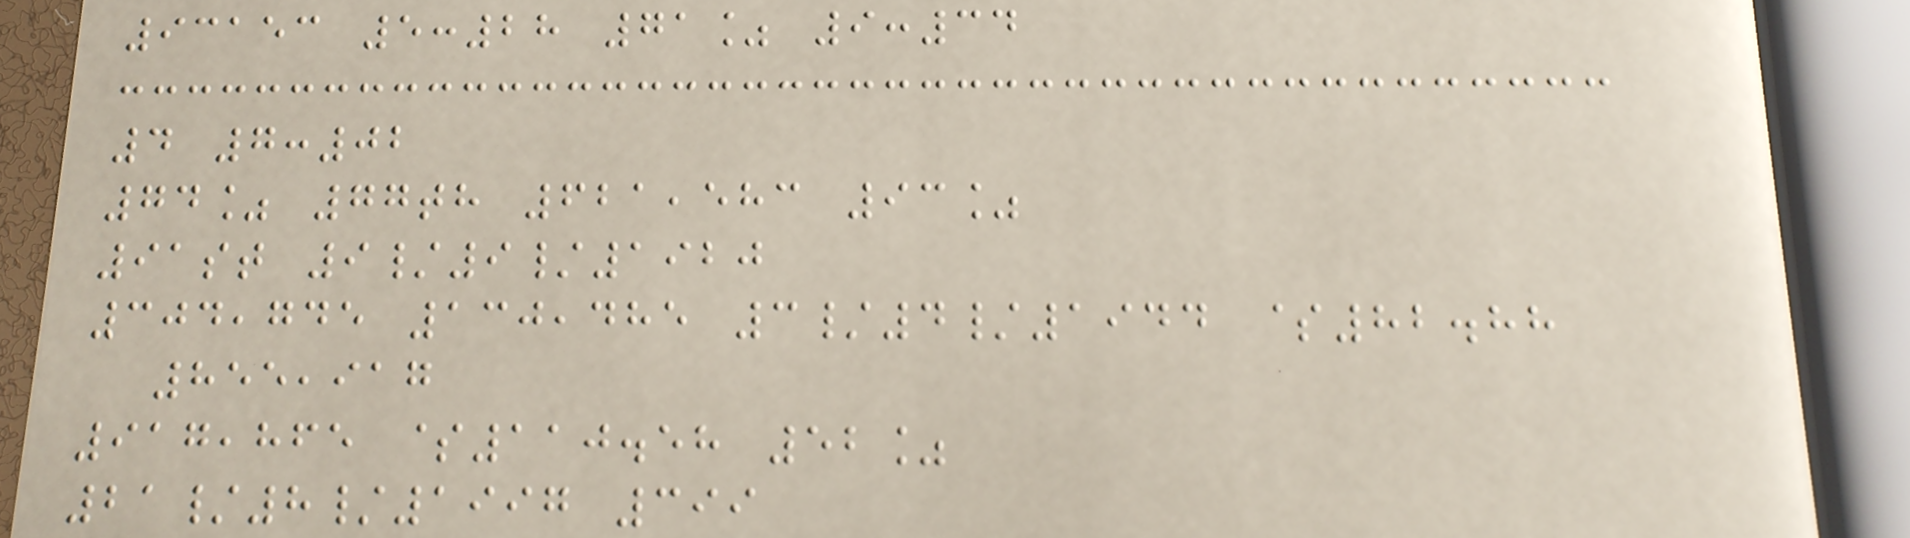93153 5:28 71% 9:34
4 7:02
74% 77th 621,583 93%
91st 9/9/1920
304,745 130,485 3/4/1944 $82.88
855,917
917,865 $110.58 52%
21/8/1997 399
